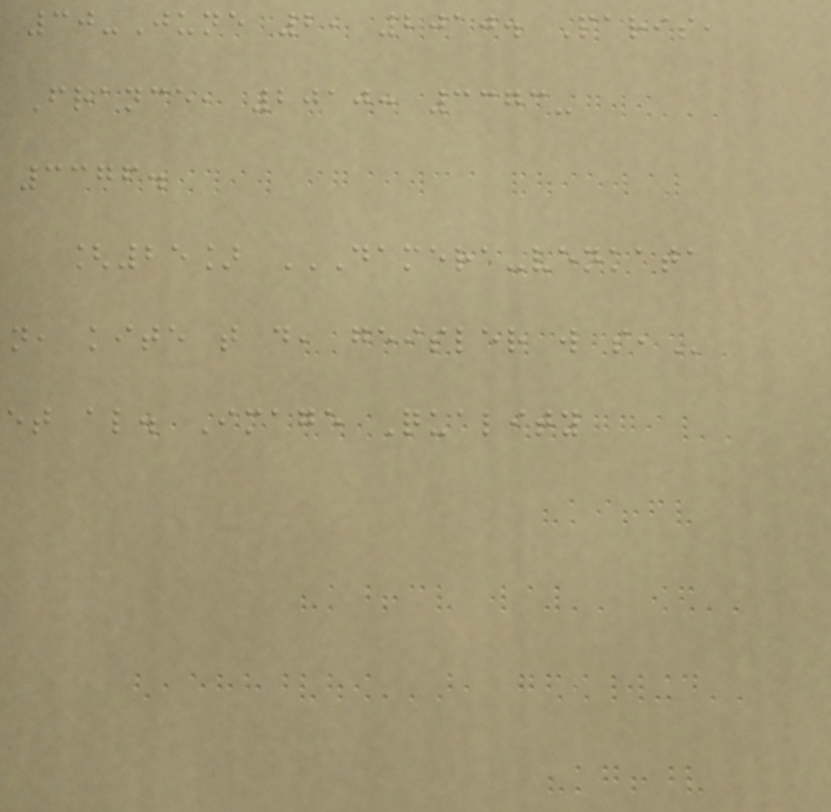30-June 2, 2010. Paris,
France, 2010: 3373-
3376.
[25] DAMERA-VENKATA
N, KITE T D, GEISLER W S,
et al. Image Quality
